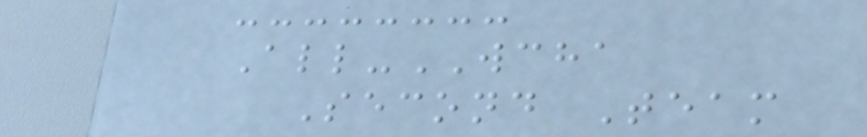All-WCHA
Second Team
